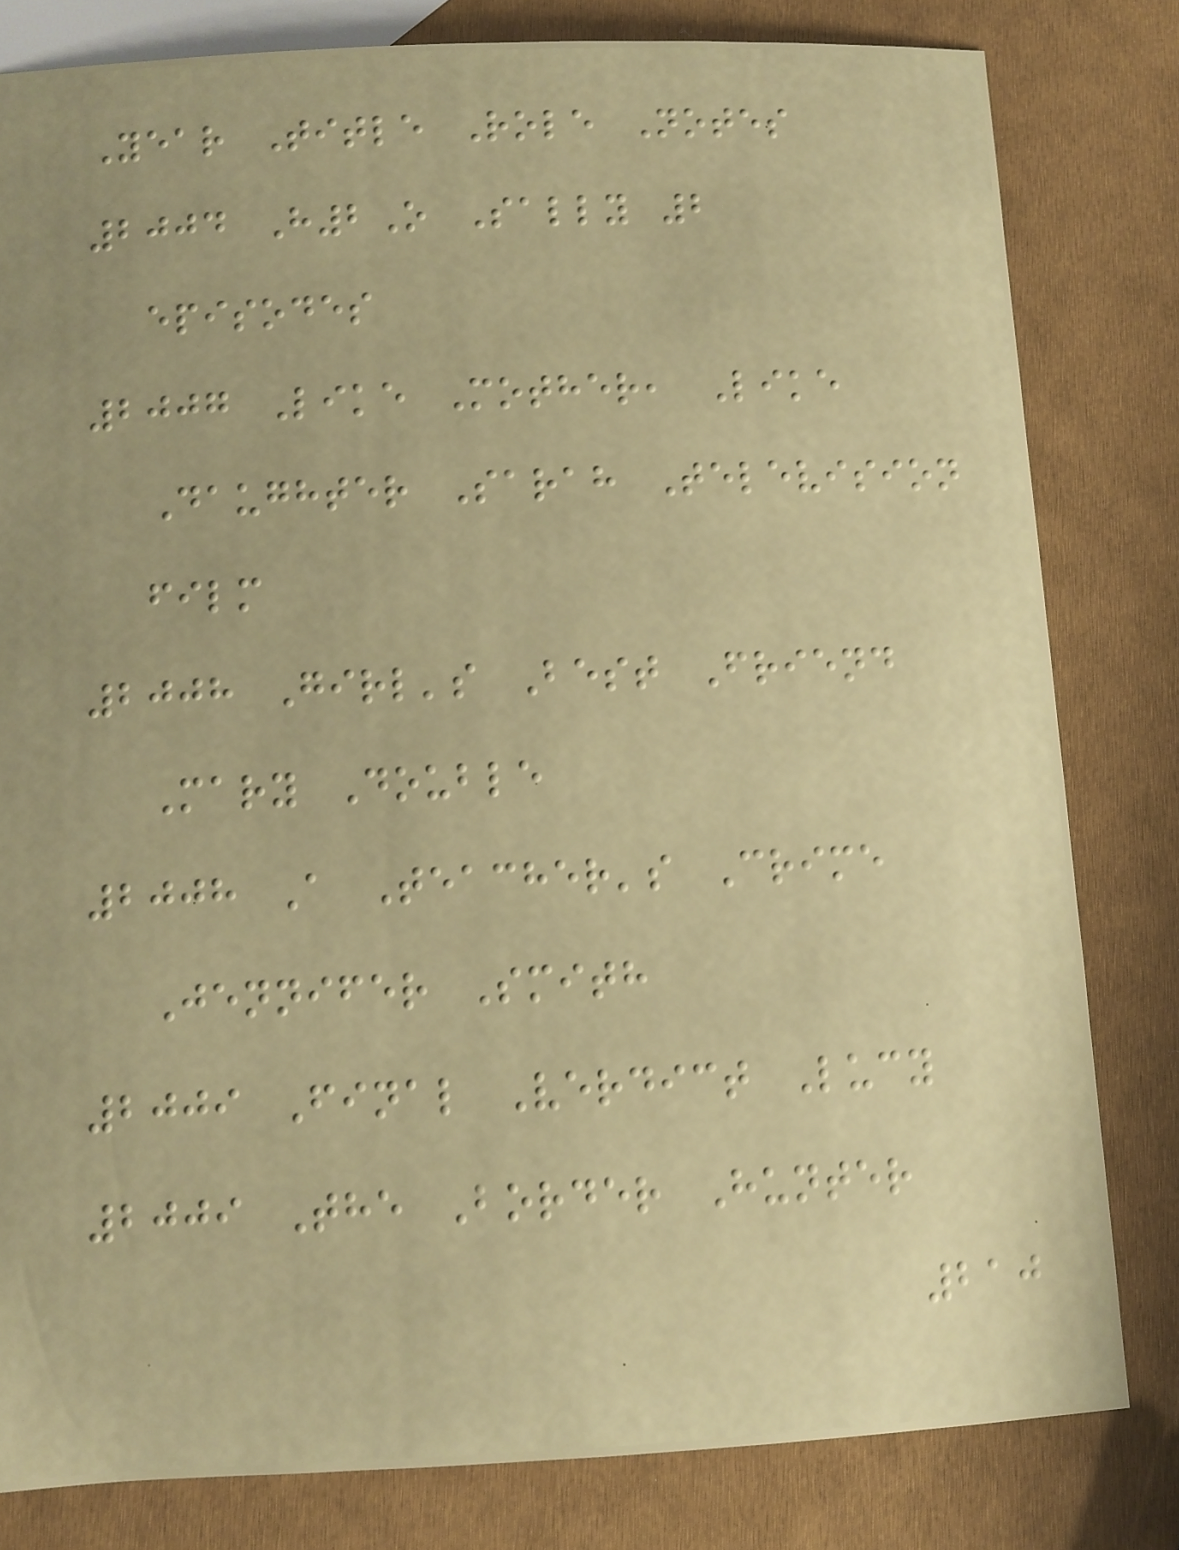Year Title Role Notes
2004 H2O Sally 2
episodes
2007 Like Mother, Like
Daughter Sarah Television
film
2008 Girl's Best Friend
Mary Double
2008 A Teacher's Crime
Jennifer Smith
2009 Final Verdict Lucy
2009 The Border Hunter
210
